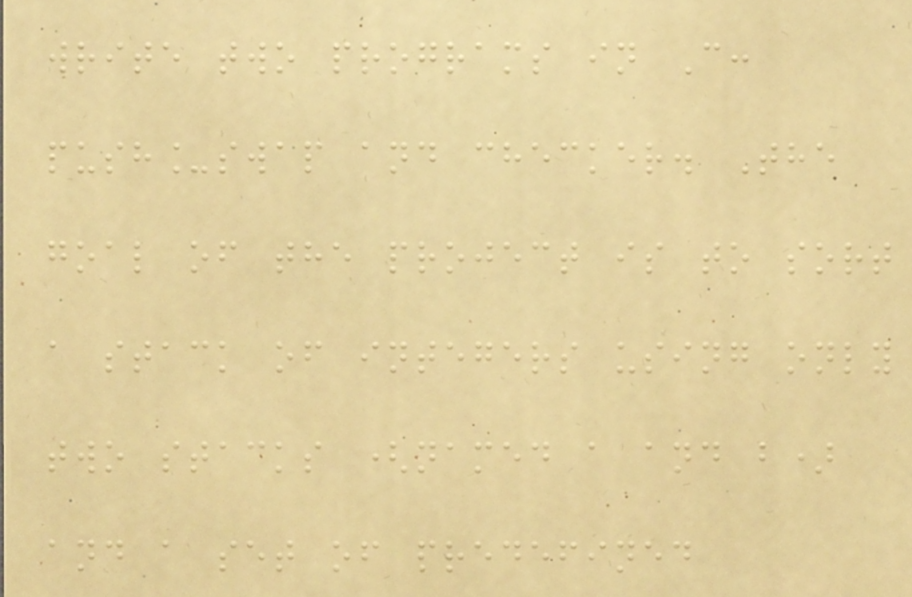write two programs in C:
push_swap and checker. The
goal of the project is to sort
a stack of integers using only
two stacks (named a and b)
and a set of predefined
